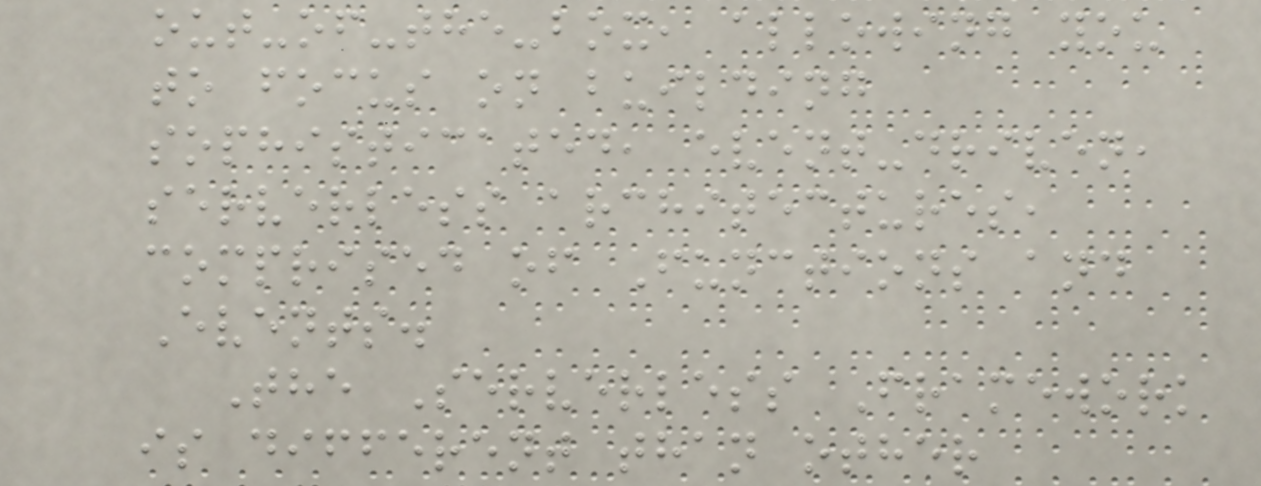out-of-the-box, allowing you
to focus on building
sophisticated, event-driven,
serverless architectures,
comprised of Functions and
Events.
The Serverless Framework
is different than other
